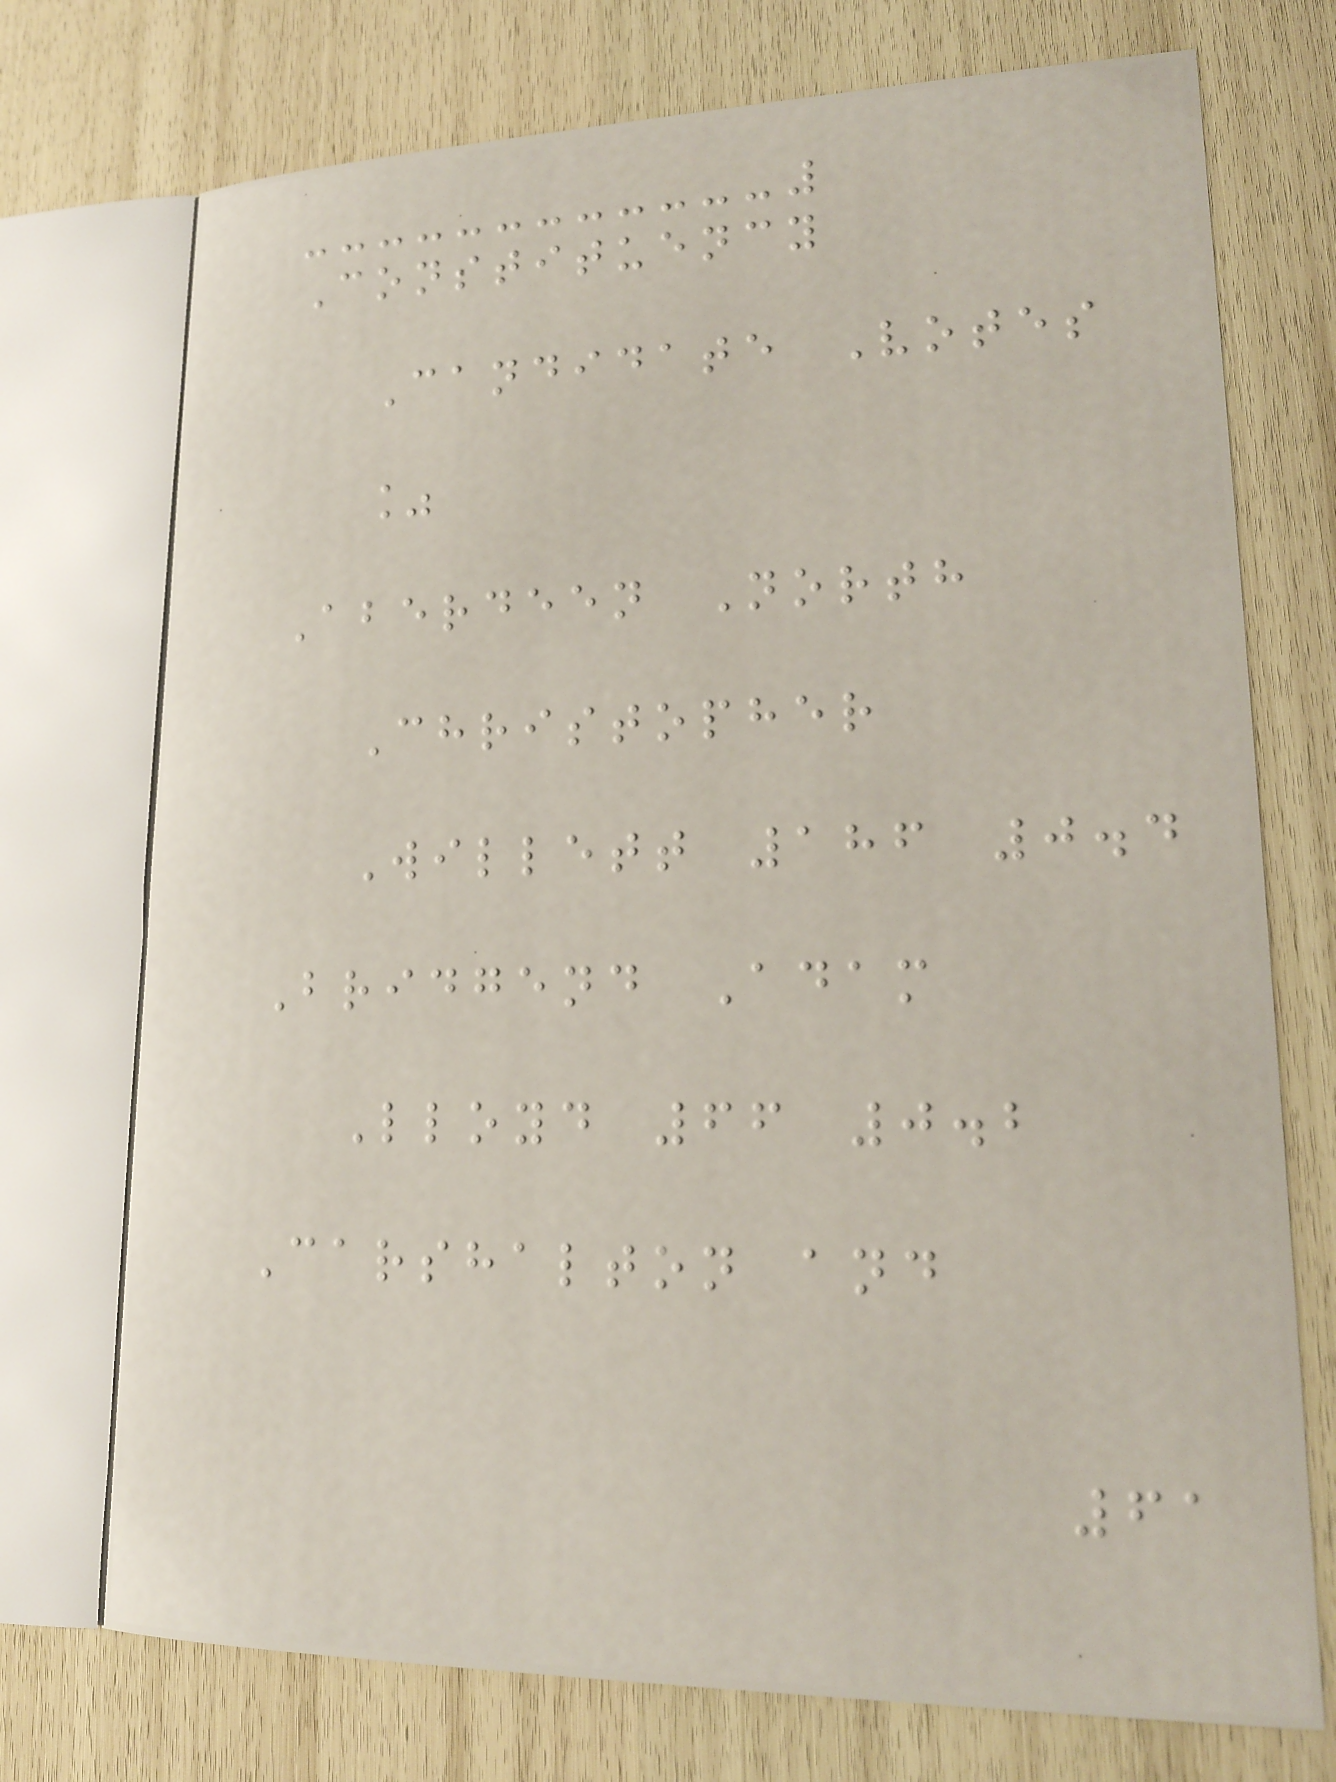Constituency
Candidate Votes
%
Aberdeen North
Christopher
Willett 186 0.4
Bridgend Adam
Lloyd 66 0.2
Carshalton and
61
